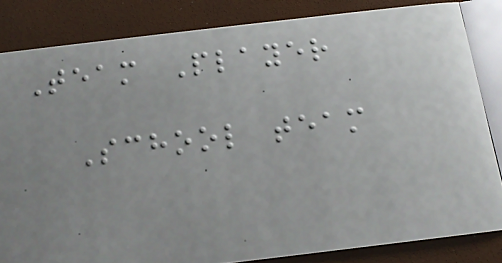Team Player
School team
